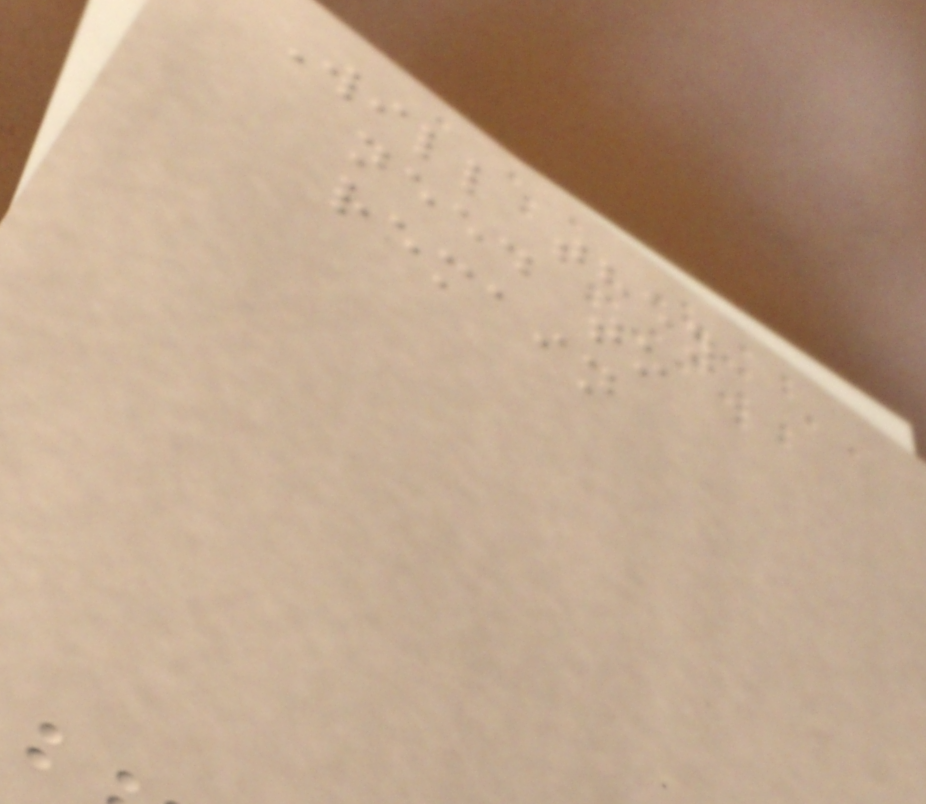Will they
need to
remain
